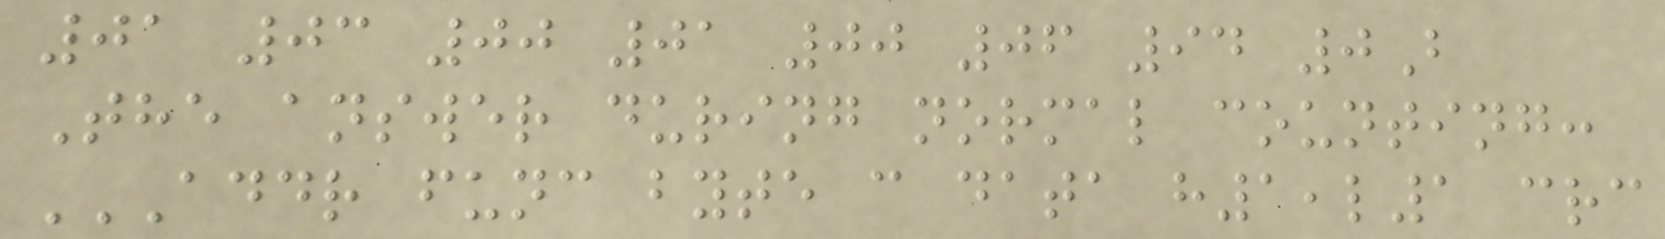01 03 00 01 00 06 94 0B
The answer during normal counting:
ADDR FUNC BYTE C DATA H1,L1 CRC
